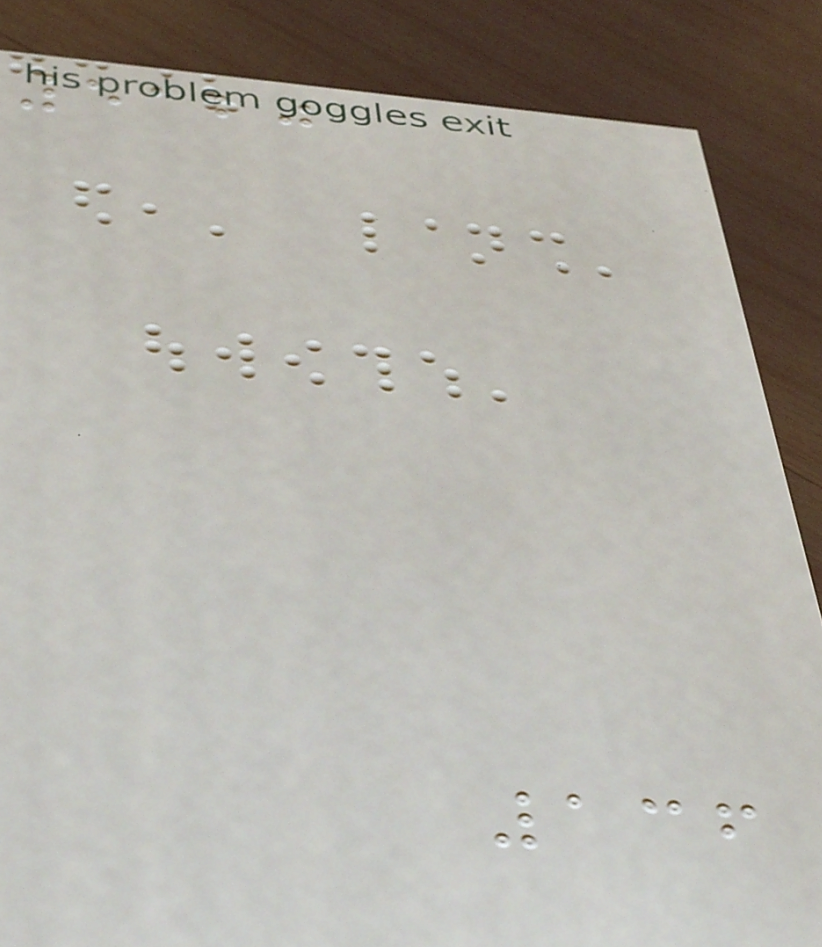5120
136
